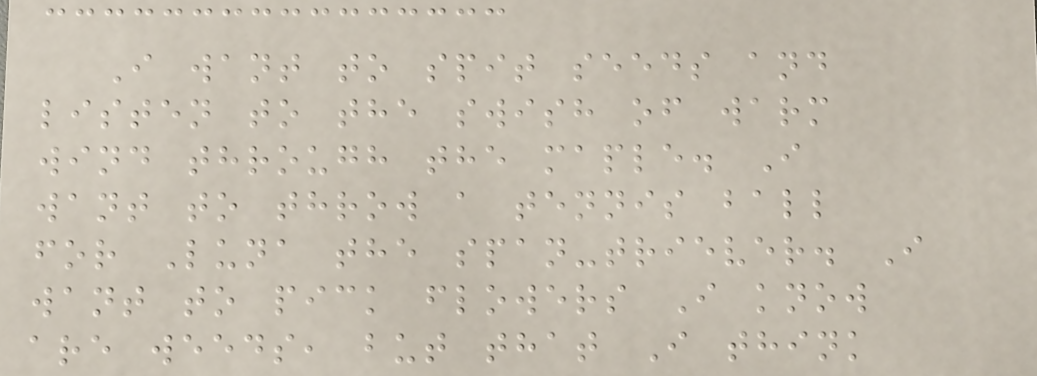I want to spit seeds and
listen to the swish of warm
wind through the maple. I
want to throw a tennis ball
for Luna the span-triever. I
want to pick flowers I know
are weeds, but that I think
